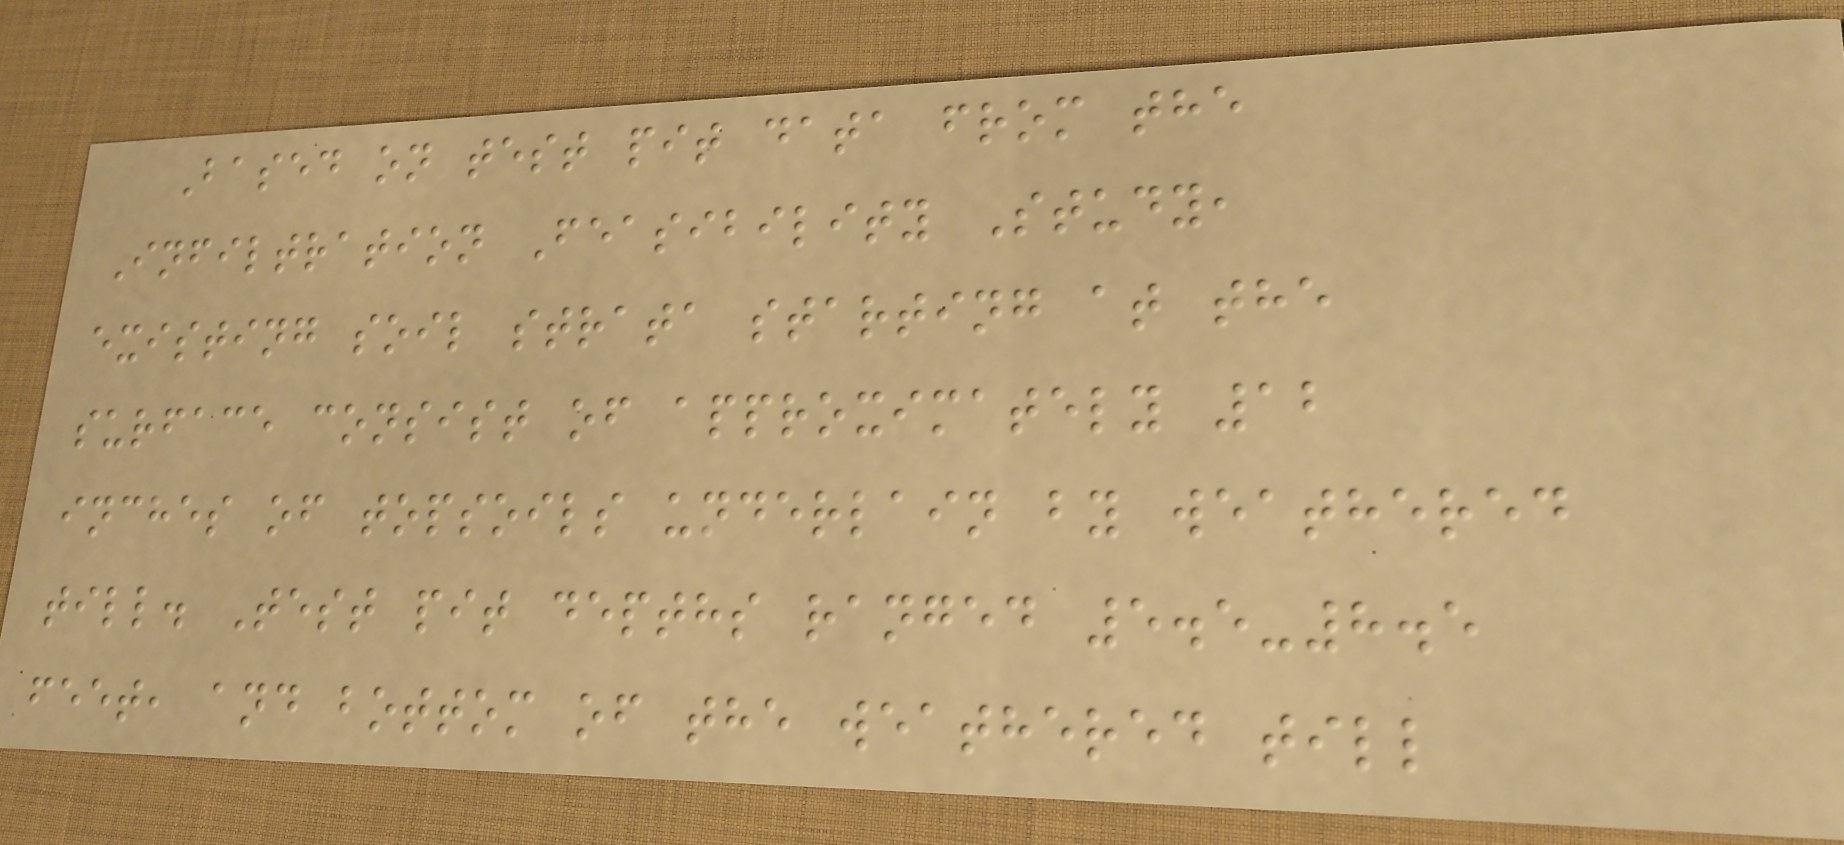Based on test pit data from the
Infiltration Feasibility Study,
existing soil strata starting at the
surface consist of approximately 12
inches of topsoils underlain by weathered
till. Test pit depths ranged 5.5-8.5
feet, and bottom of the weathered till
